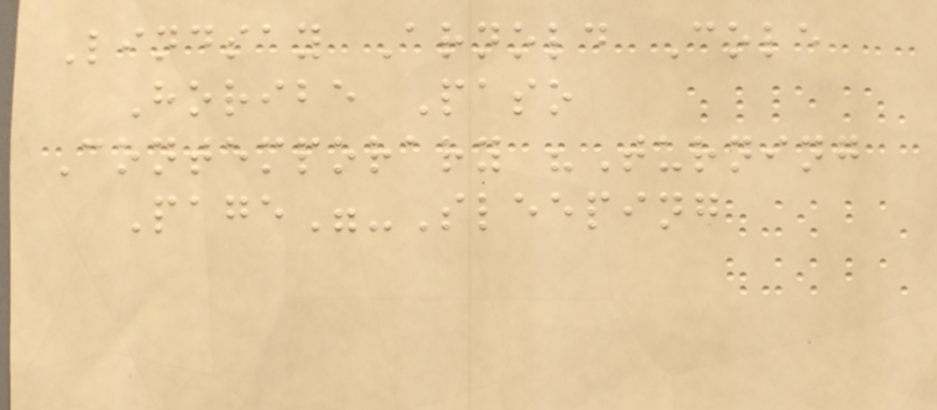Lindsay Arnold Cole
Horibe Paso
Contemporary "Turning
Page"-Sleeping
